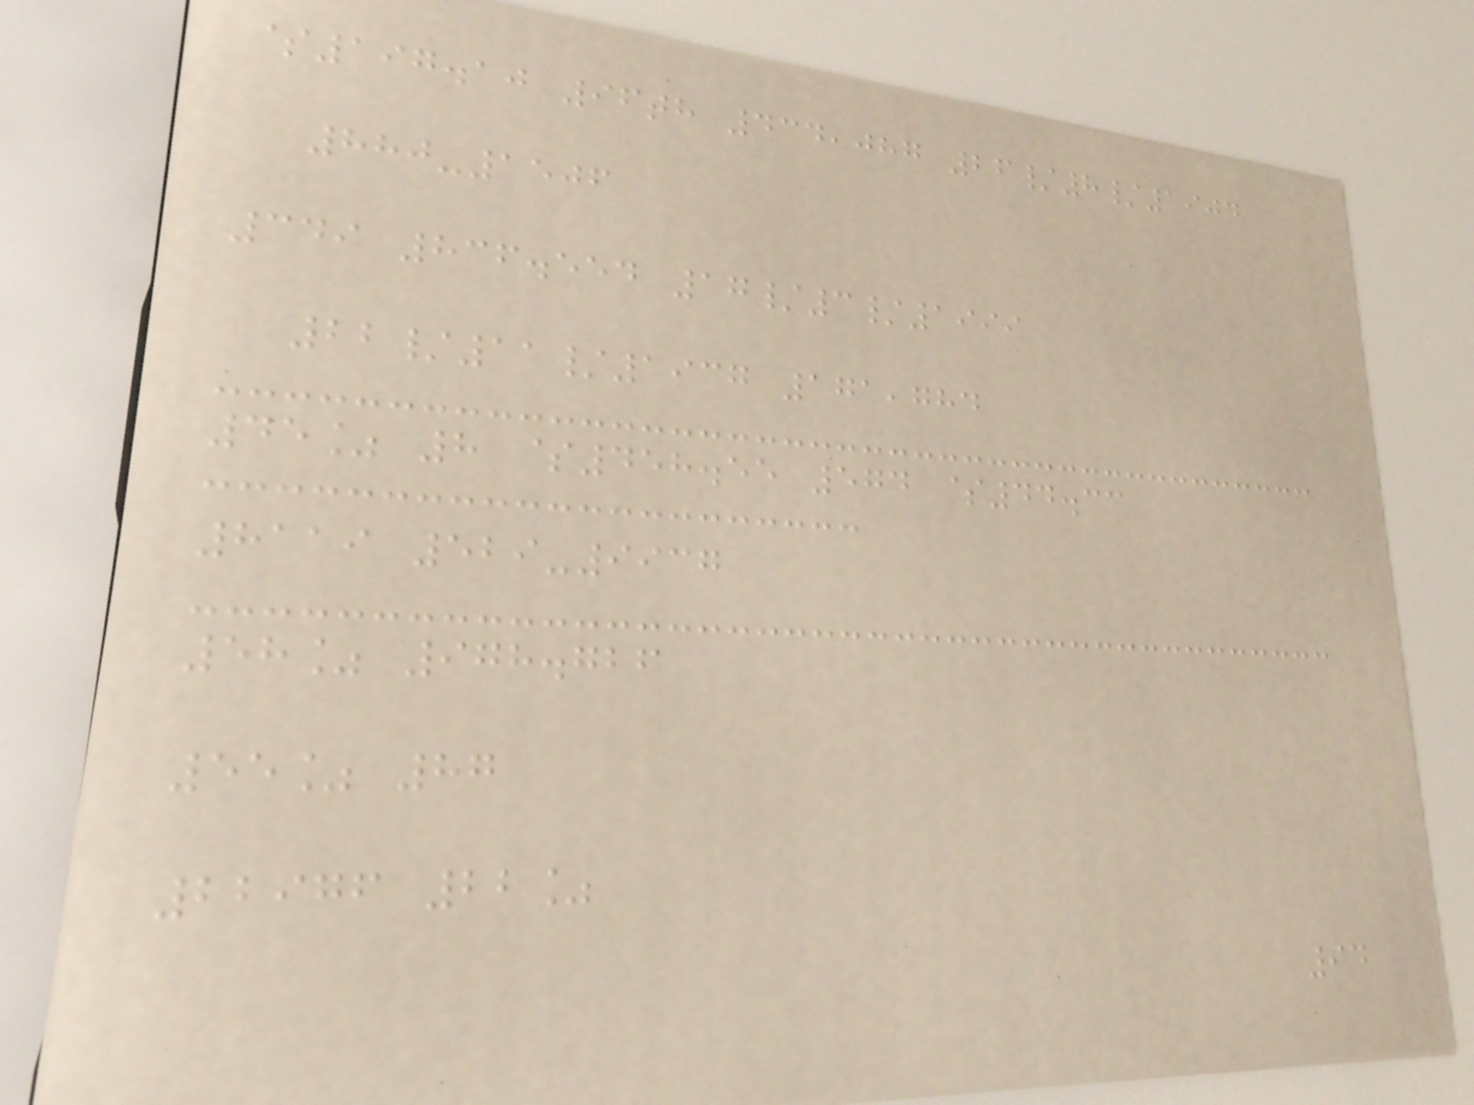$197.10 96th 434,087 26/8/1904
880-1506
349 836.554 17/3/1999
22/11/1937 171,784
45% 8 $458.55 574 $44.33
8119 529-9937
58% 978.726
55% 87
22976 22%
94
